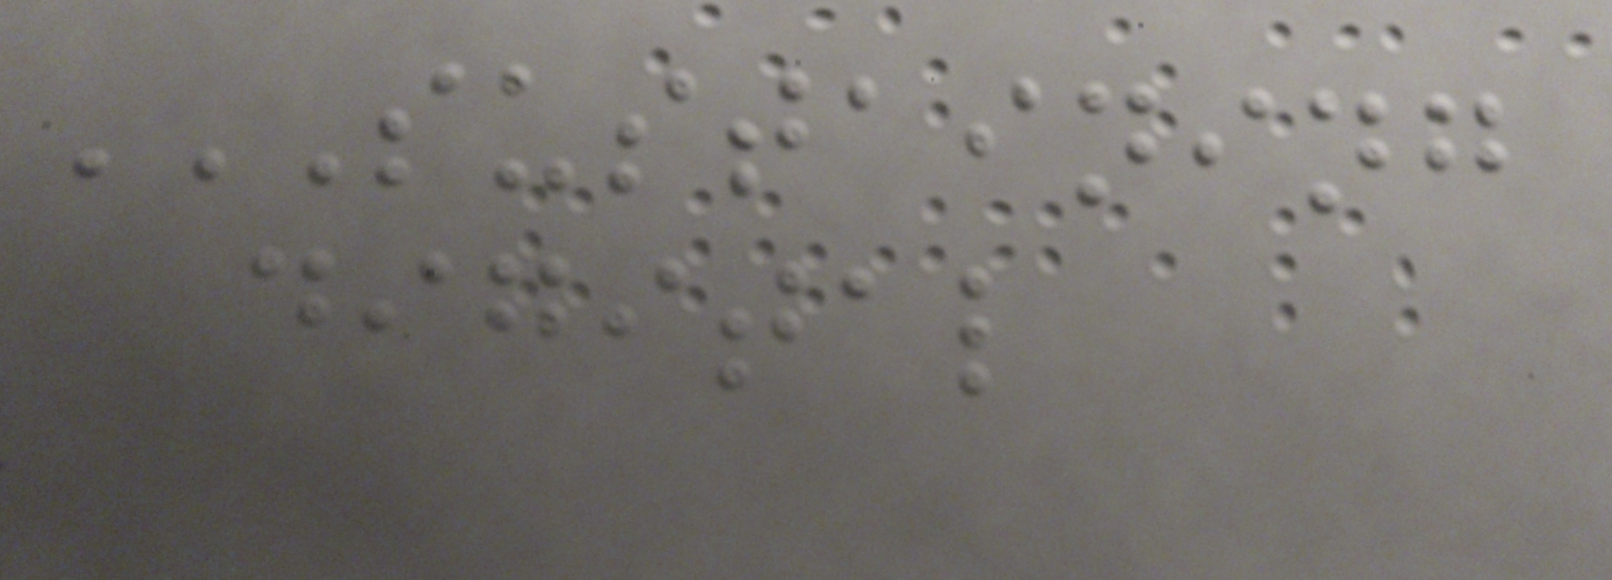SUSTAINING
DIGITAL
